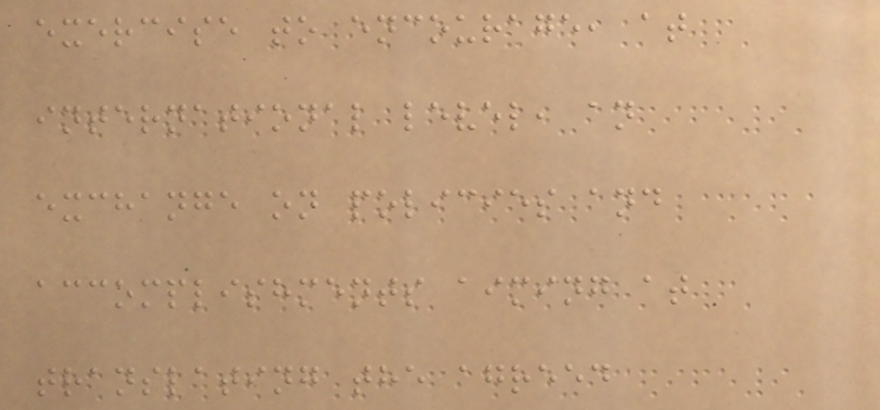exercise to encourage, at
international level, an
exchange on policies and
accomplishments aiming at
translating the agreed
